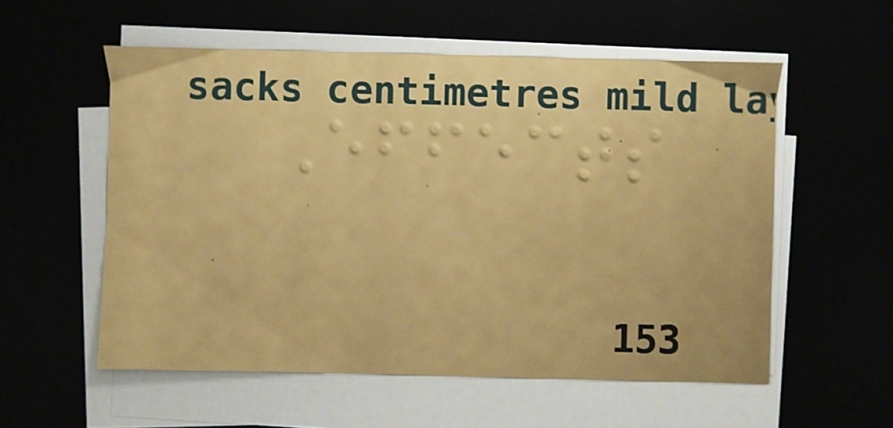Effects
